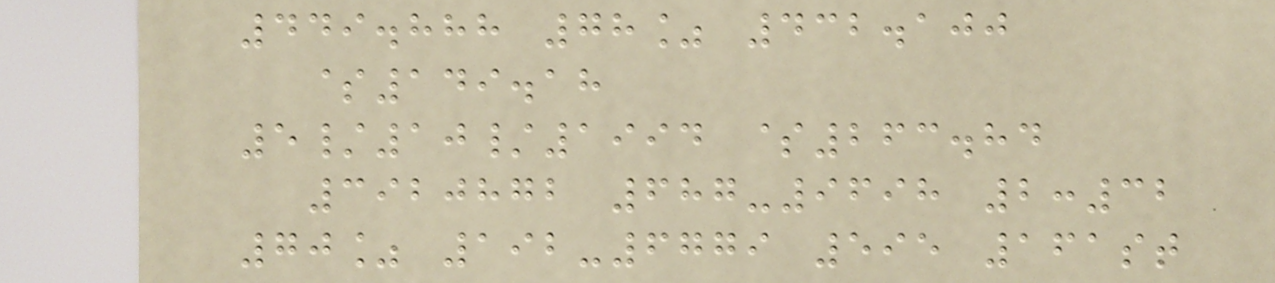449.888 78% 432.100
$149.18
5/10/1994 $263.84
3920872 687-9698 2:32
70% 192-6779 595 161st
